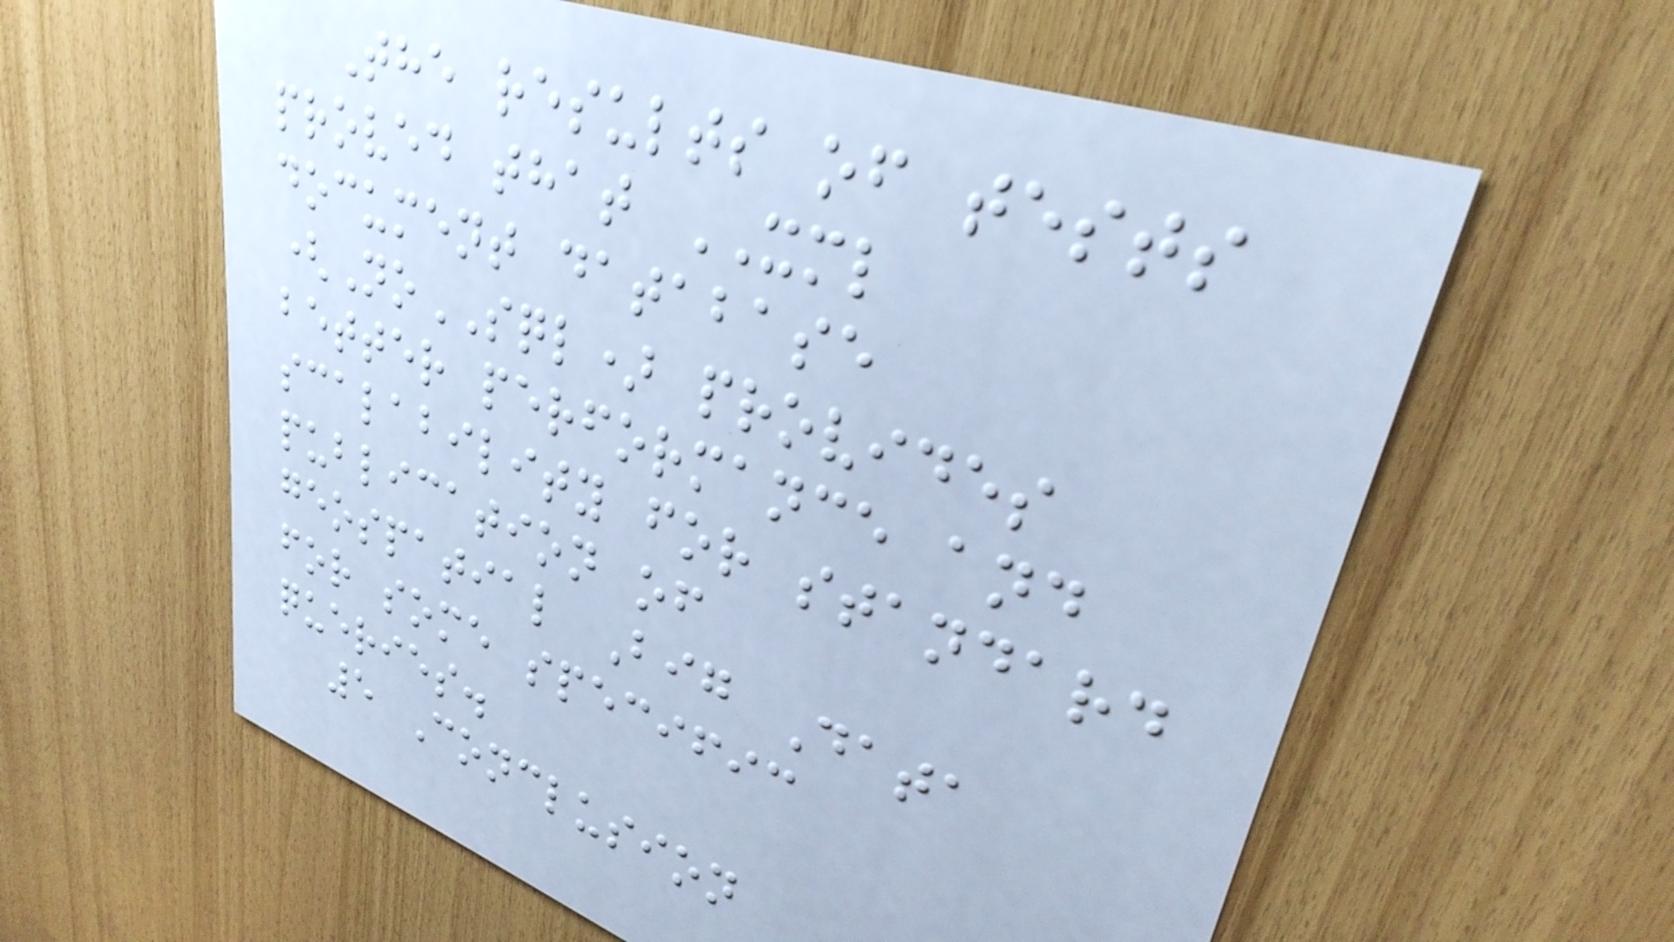The results of tests
proved that XML
document database
(NoSQL) provides
better performance and
scalability for standard
publication of
geospatial Big Data
for some specific
queries.
5 Conclusion
